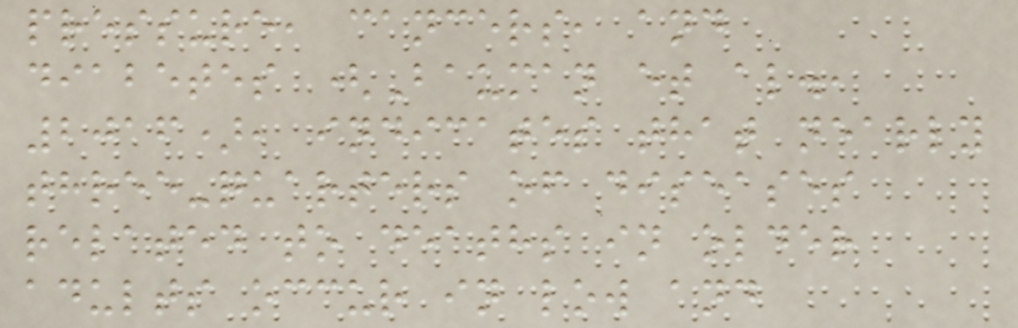pressure, cancers, and
diabetes (Bauman et al.,
2016), indicates that nearly
three-quarters of diseases
related to deaths in older
adults occur in low and
